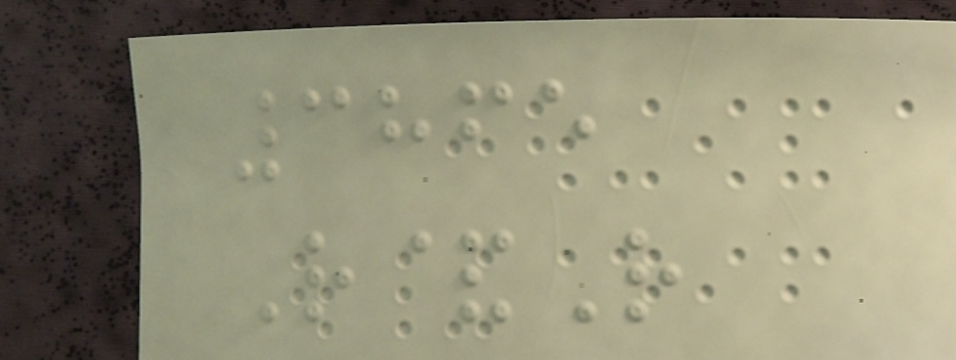3865
R&R
